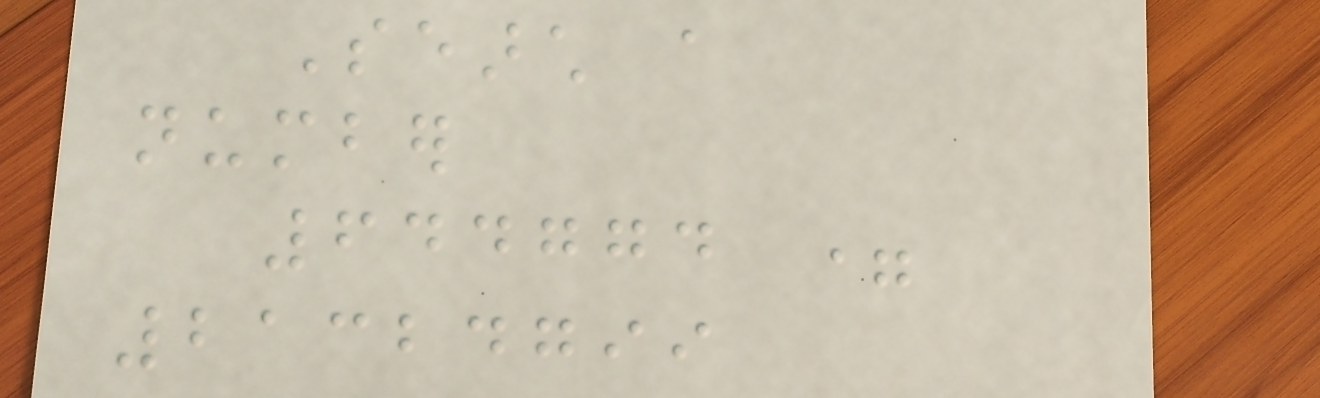Search a
number
644774 =
21324799
